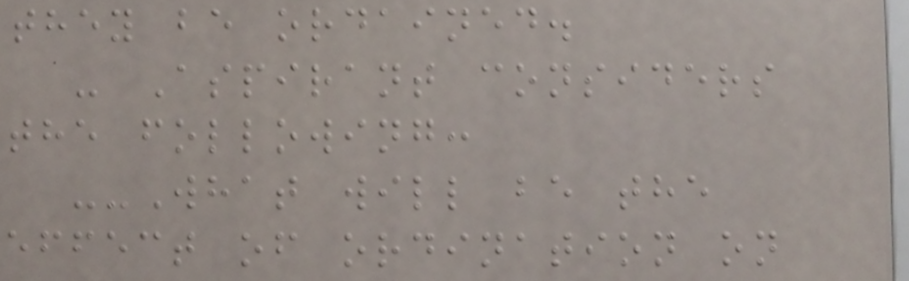they be ordained.
- Aspirant considers
the following:
--What will be the
effect of ordination on
